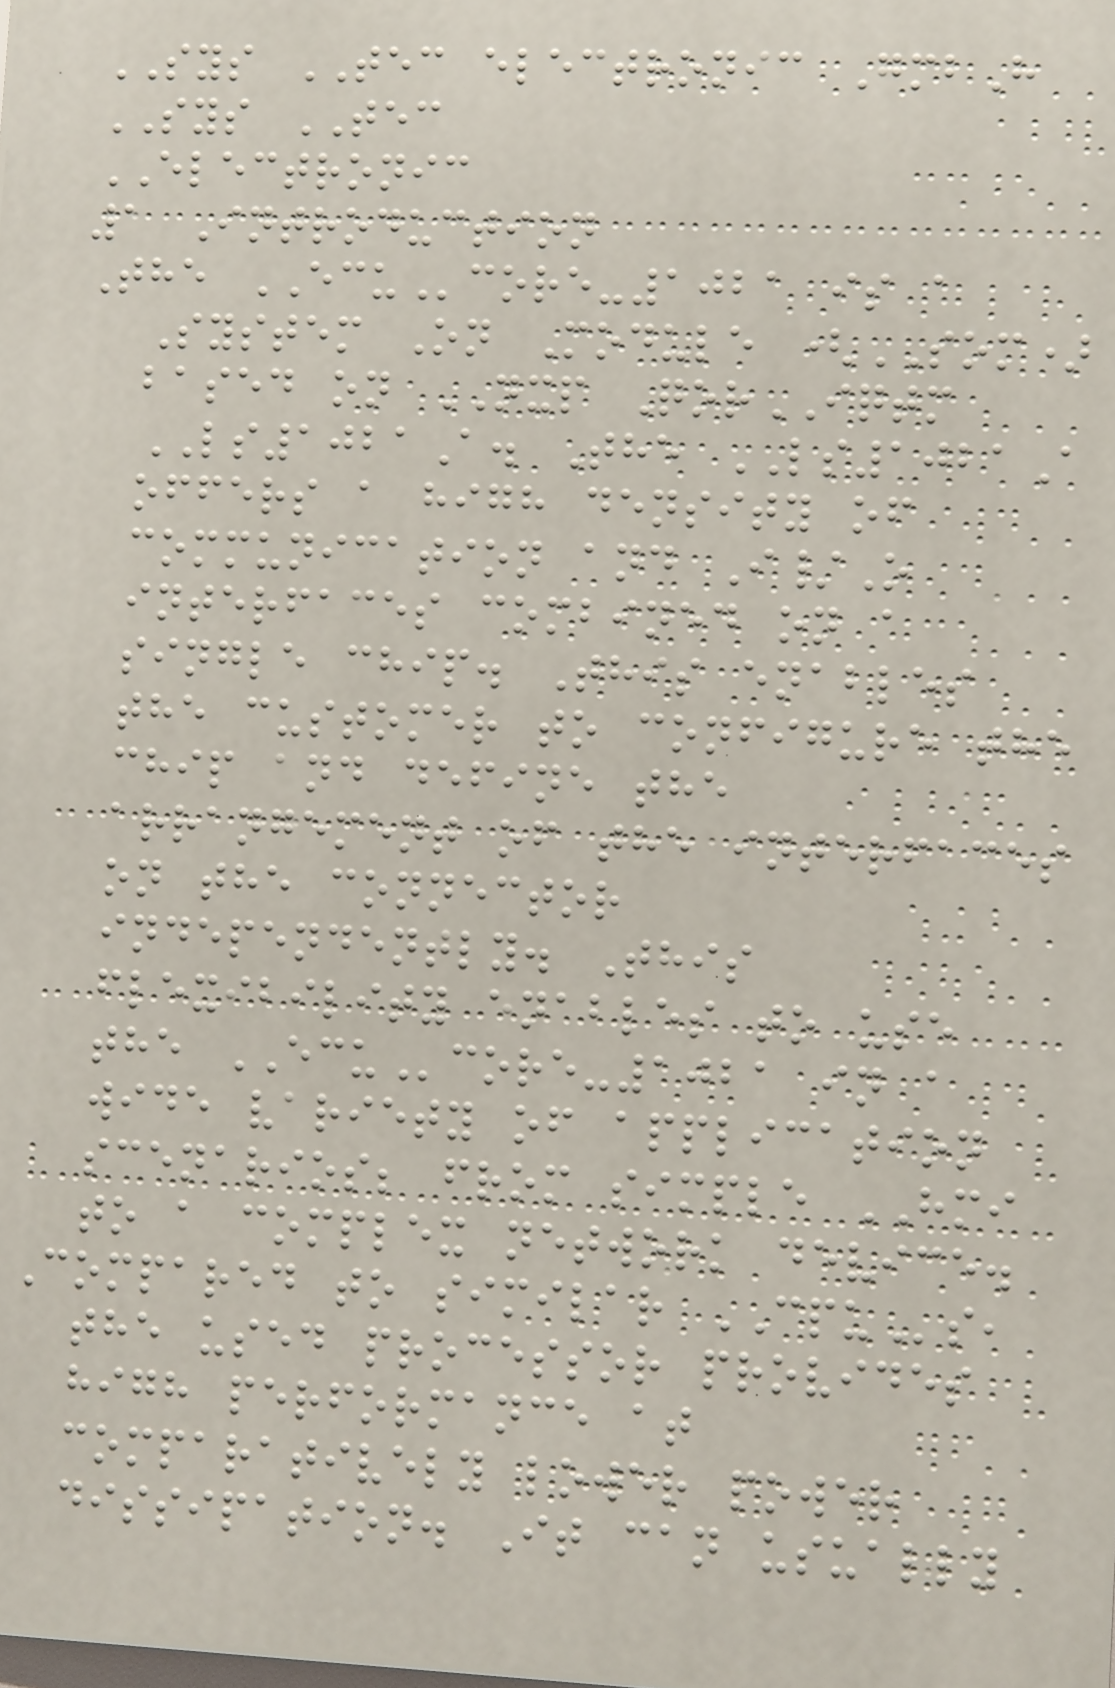SYS TEC electronic GmbH
SYS TEC
ELECTRONIC
1 Introduction
The ECUcore-1021 is a
System On Module (SOM)
based on NXP QorIQTM
LS1021A. The LS1021A
offers a high density of
communication and I/O
interfaces combined on a
single chip. This enables
the customer to configure the
chip and define the
arrangement of the interfaces
on the connector
independently. This
flexibility enables to use
the ECUcore-1021 in a
wide variety of application
scenarios; from simple HMI
to a complex network device.
Compared to similar CPUs,
the used processor provides
high performance at
comparatively lower power
dissipation. It can usually
